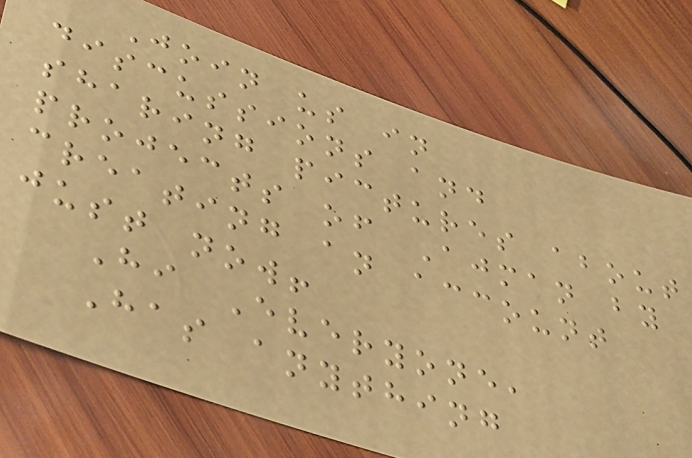Join us in
discussions and
sharing pictures about
projects of Ajman by
creating an account
just now!
Hi Everyone,
Has anything
